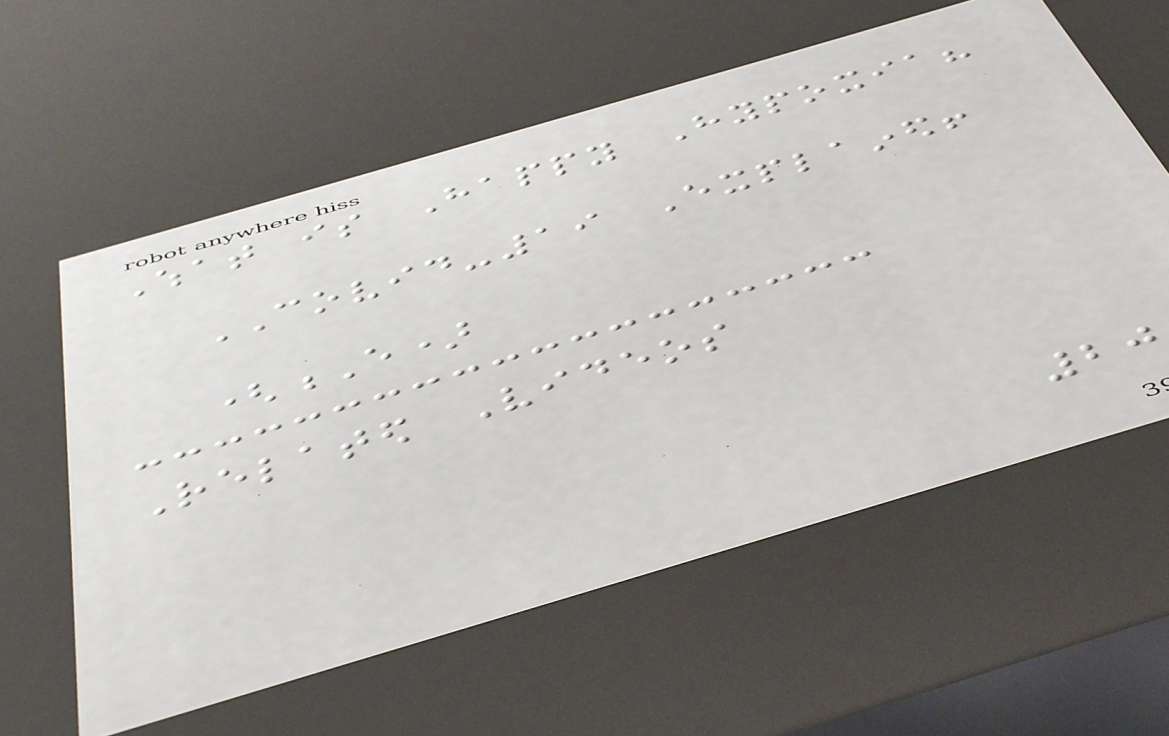What is Happy Hypoxia?
COVID-19 Explained!
(E)
Related Videos
20
